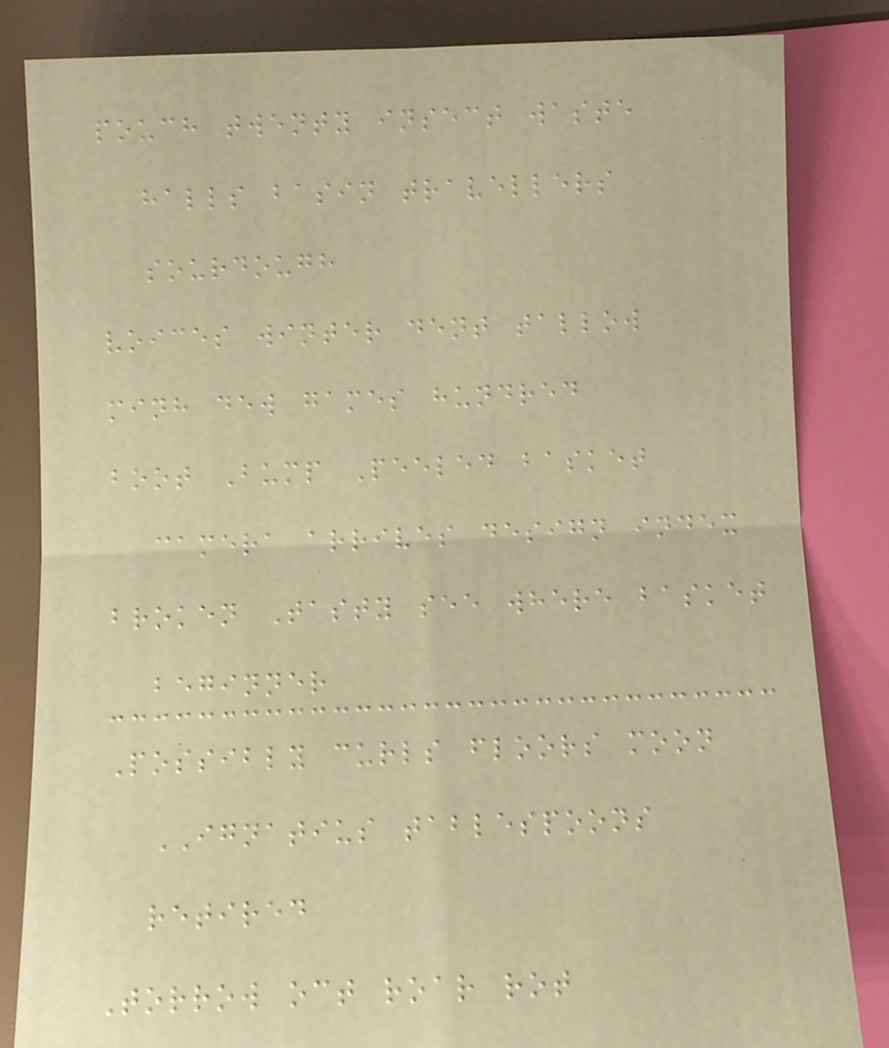pouch twenty insect waste
halls basin travellers
sourdough
voices winter dent tallow
minh dew games hundred
boot Bump Peeled basket
camera arrives design index
broken Tasty see where basket
beginner
Possibly curls floors moon
IGNATIUS tablespoons
retired
Torrow oct roar rot
